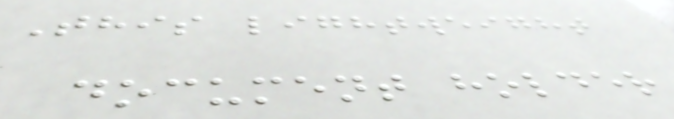This lightweight
document holder
